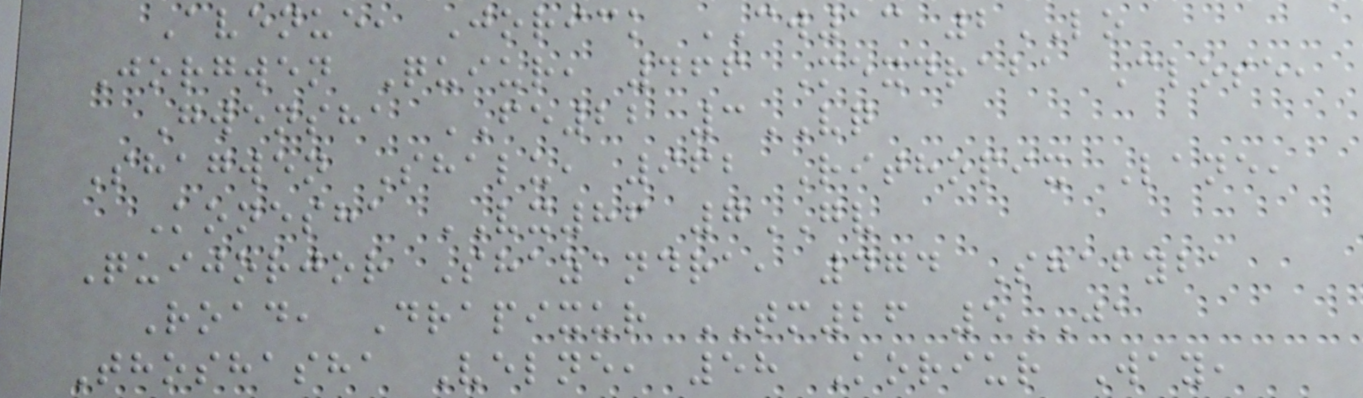Avenue, Jorick CW13 2LO
Jorgwen Quiur, 466 Mexdraba Close,
Gwensha FE22 3VQ
Shagwen Shalu, 962 Rithopix Lane,
Konesha VX86 7GV
Quijorjor Shazandra, 474 Shafyba
Road, Drapixur TM26 5JA
Thoshasha Velne, 58 Koriur Way,
